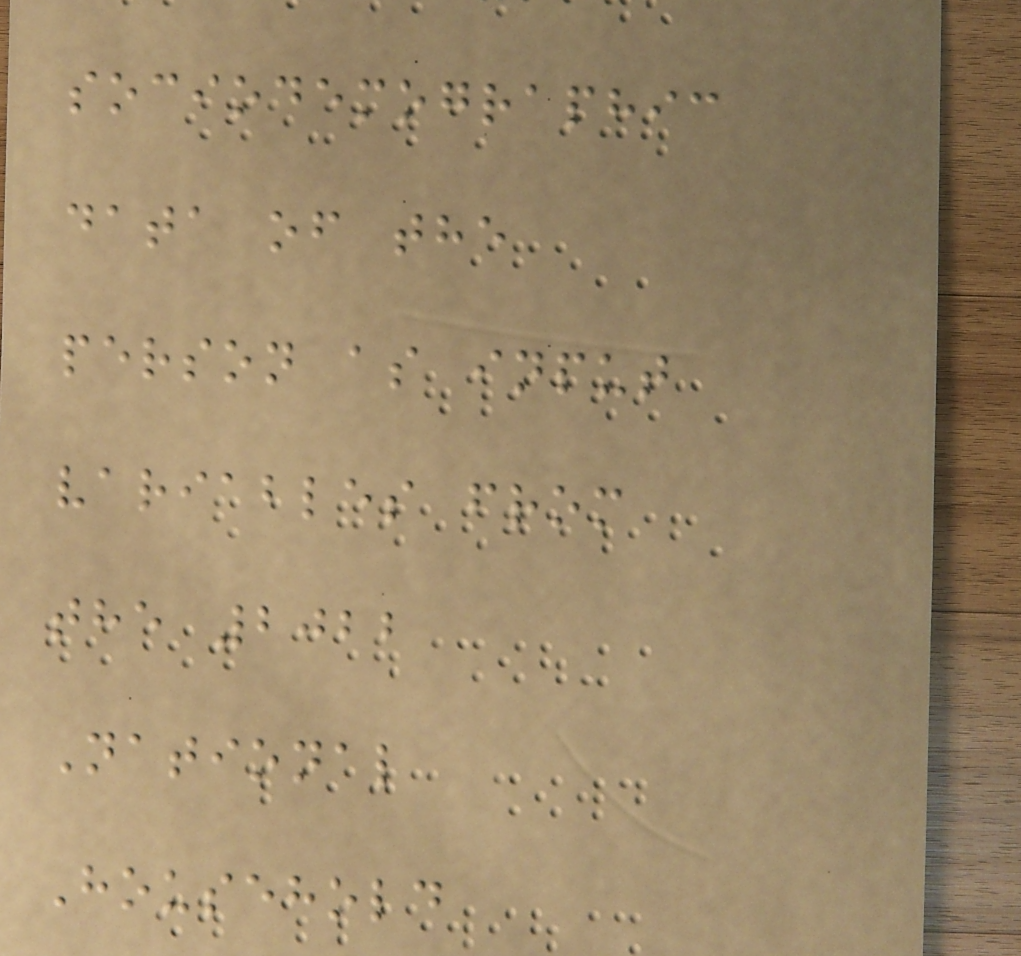sociodemographic
data of the
person as input
variables from
the 2022
National
Household
